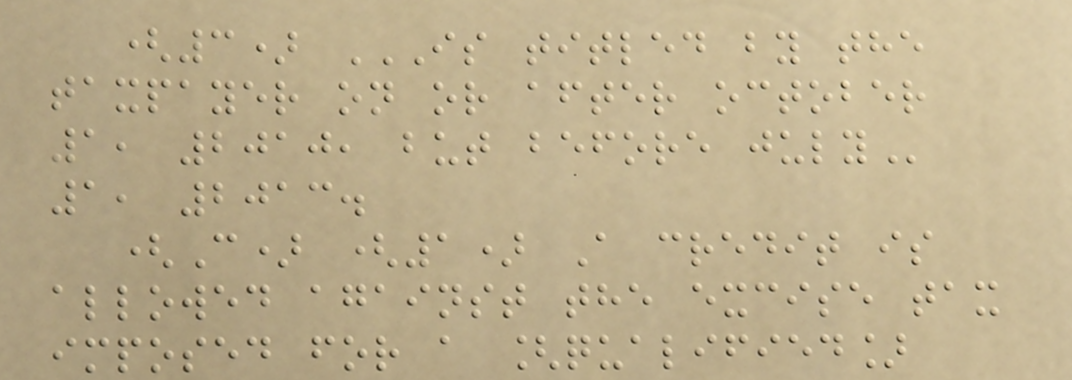(3) IS TITLED BY THE
TAXPAYER ON OR AFTER OCTOBER
1, 2010, BUT BEFORE JULY
1, 2013.
(C) (1) A credit is
allowed against the excise tax
imposed for a [qualified]
